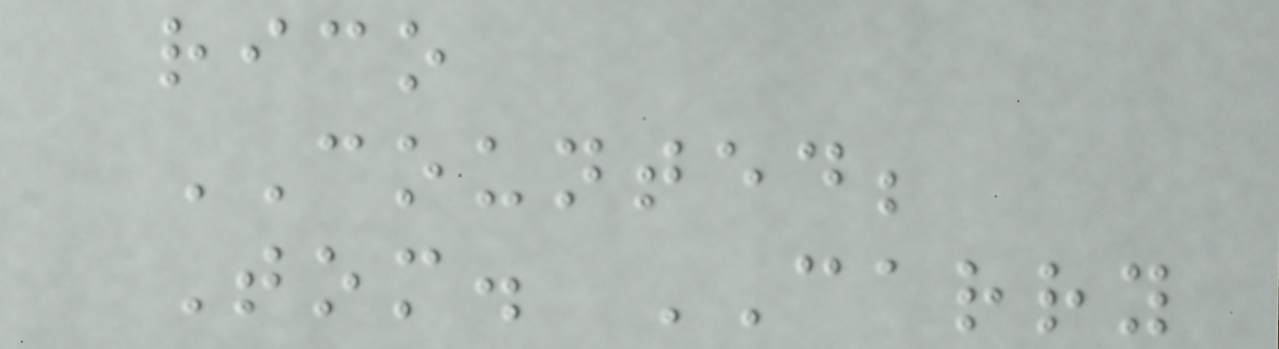rico
COUNTED;
Tom. CARRY
